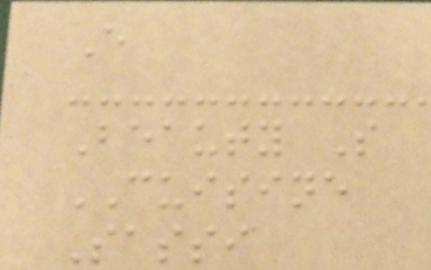E
Beauty S
CUISINE
Sassi
